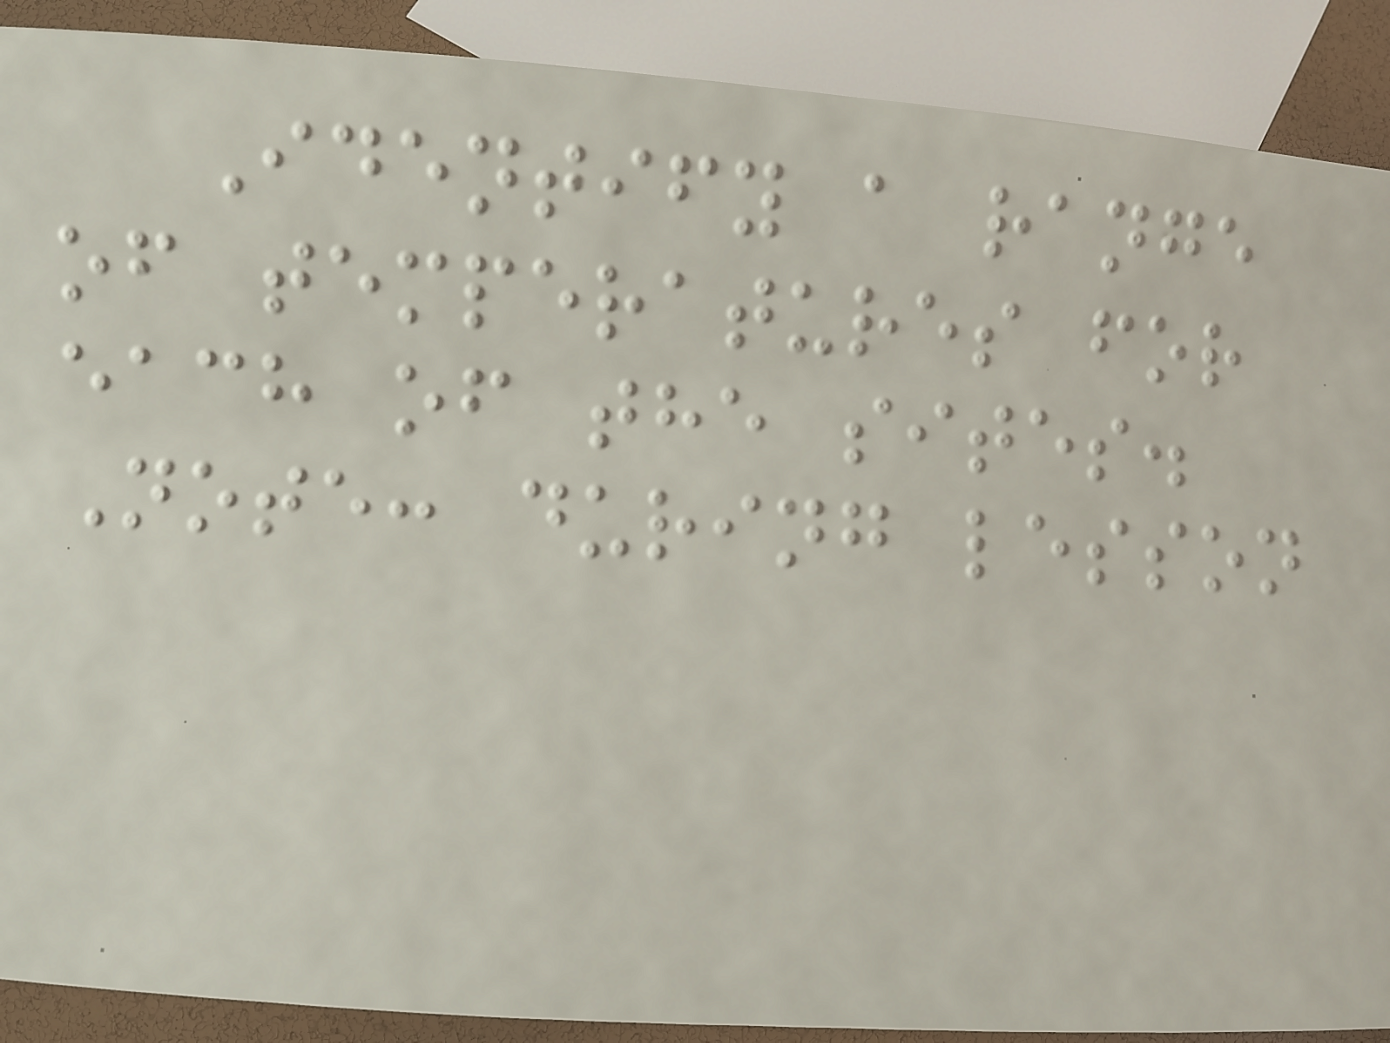Identify a range
of temperatures for
each of the sites.
Note: during lesson
